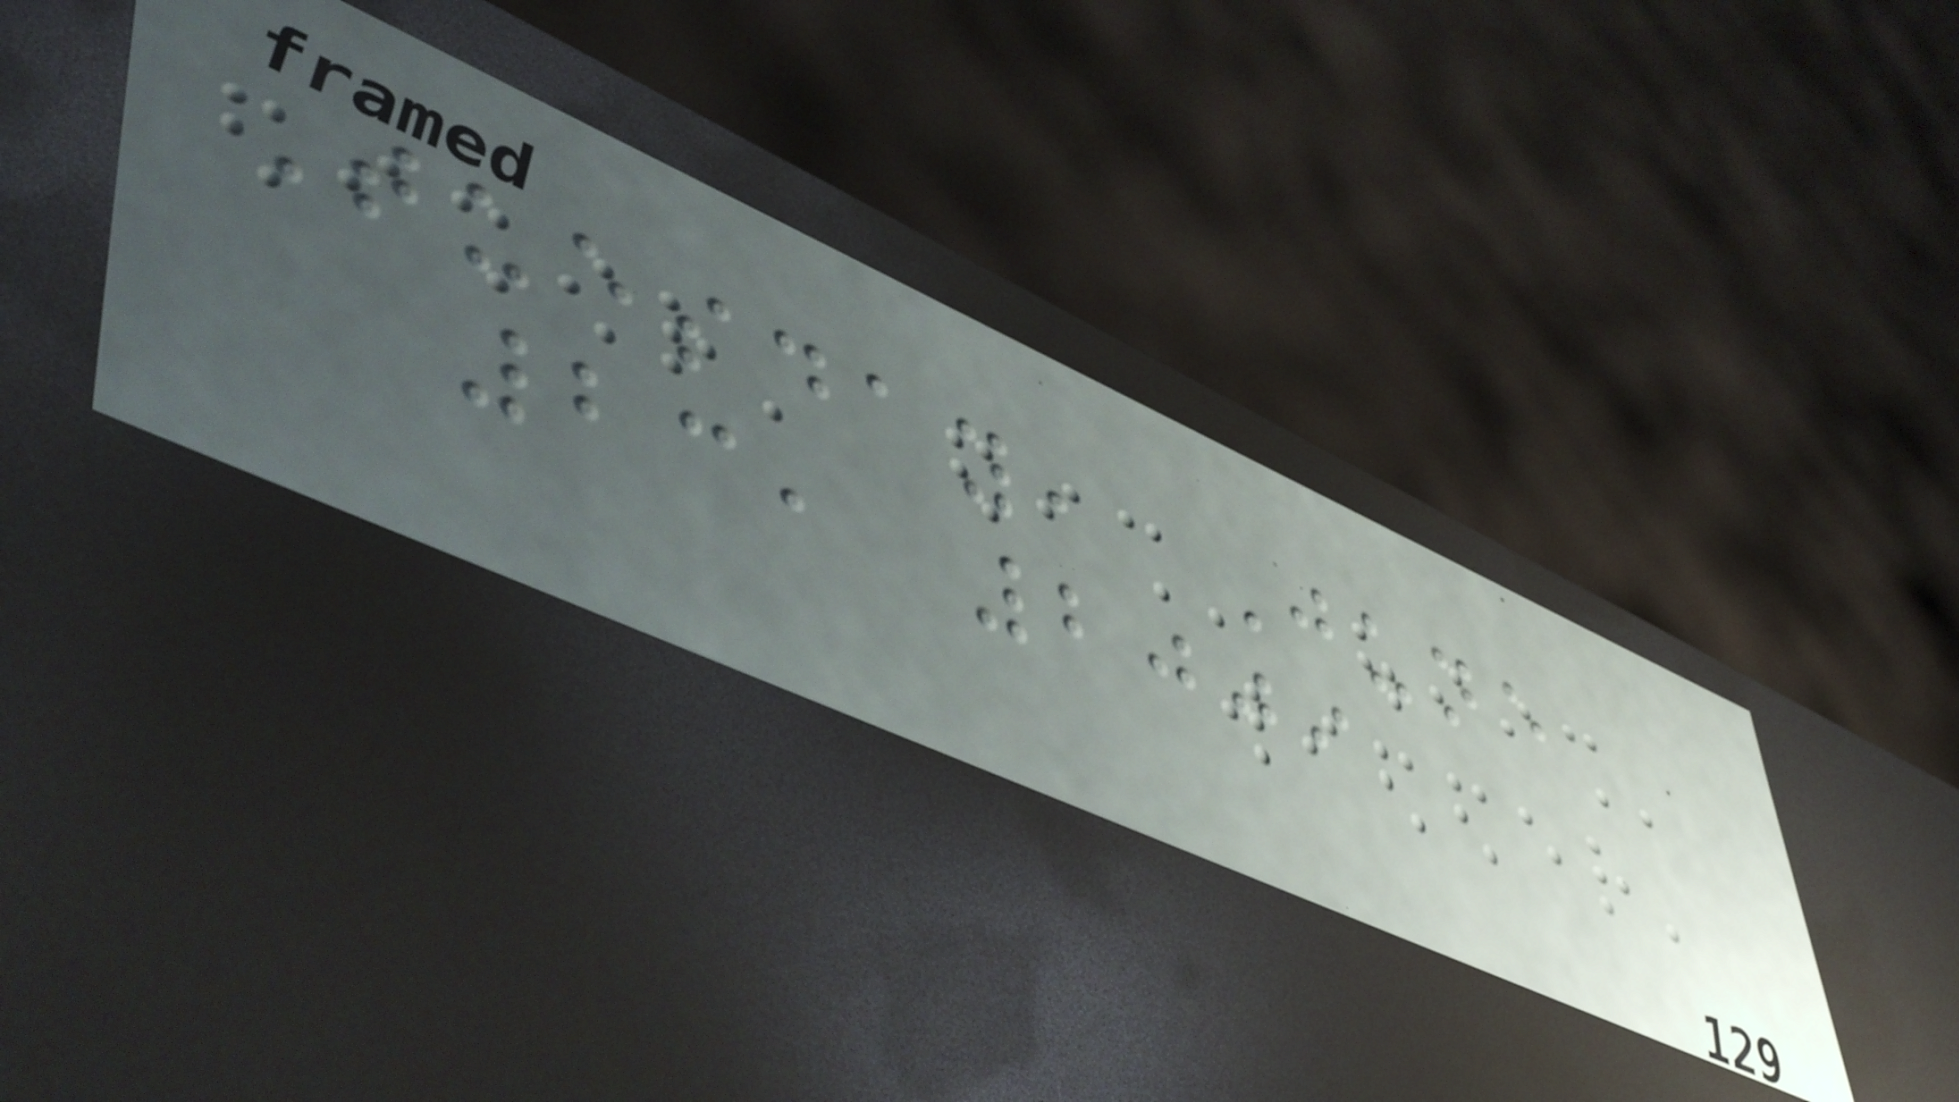Tuesday, June
23, 2009
